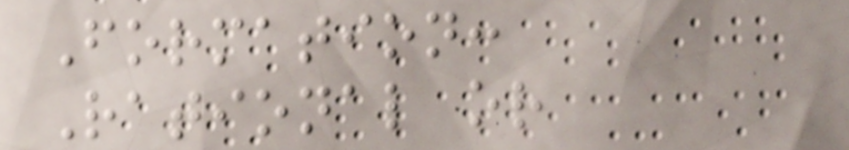Formation:
Rational or
